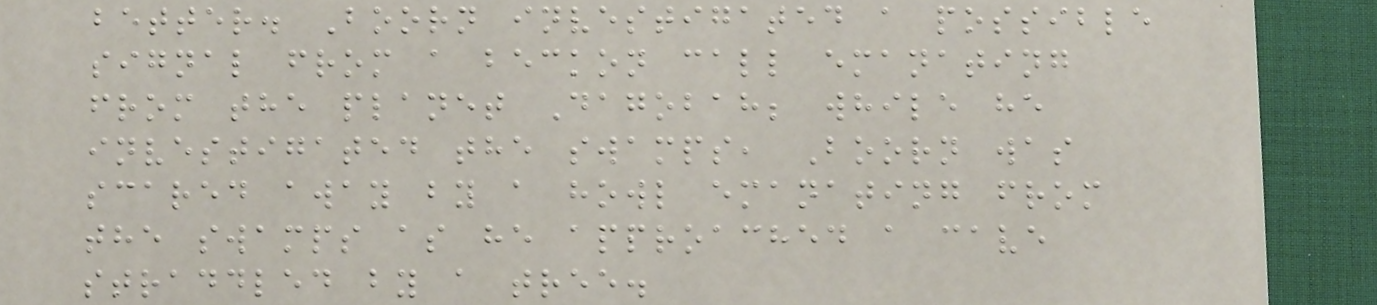better. Boorn investigated a possible
signal from a beckon call emanating
from the planet Dagobah; while he
investigated the swamps, Boorn was
scared away by a howl emanating from
the swamps as he approached a cave
straddled by a tree.
